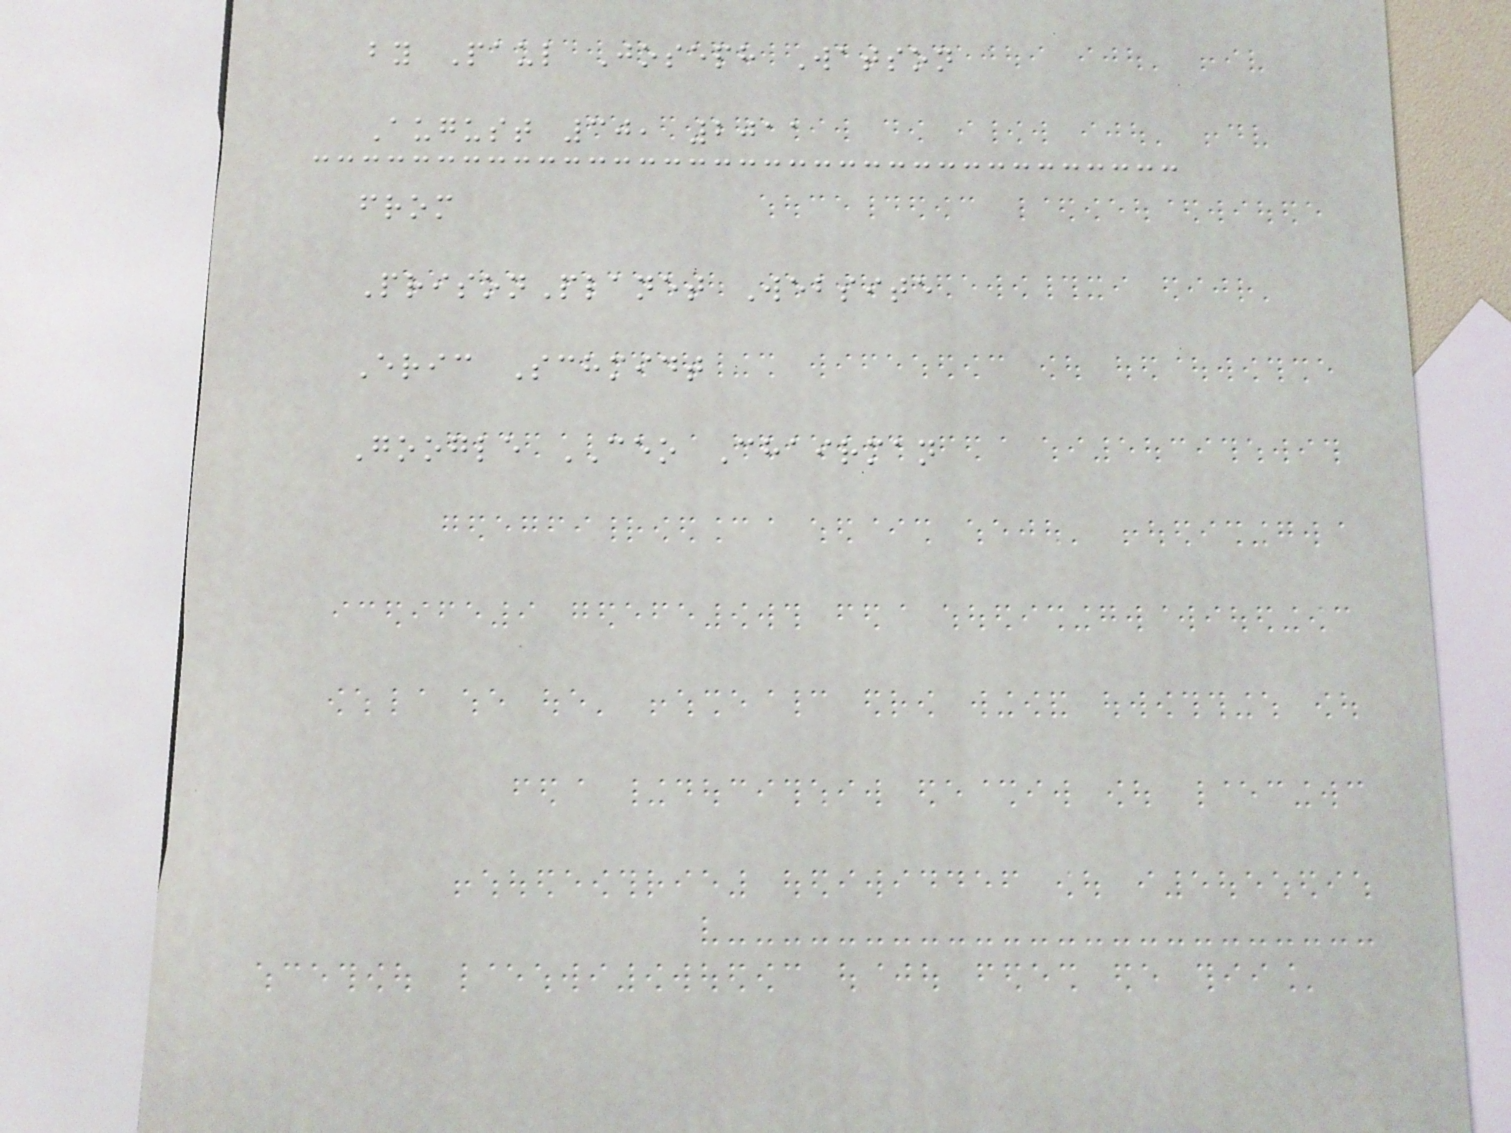by Paul Joseph Watson
August 30, 2011
from
PrisonPlanet Website
Eric Schmidt
Google CEO Chairman
